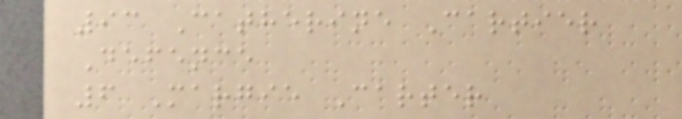93 Catherine Cartier
Defence
6 Margie Carter
